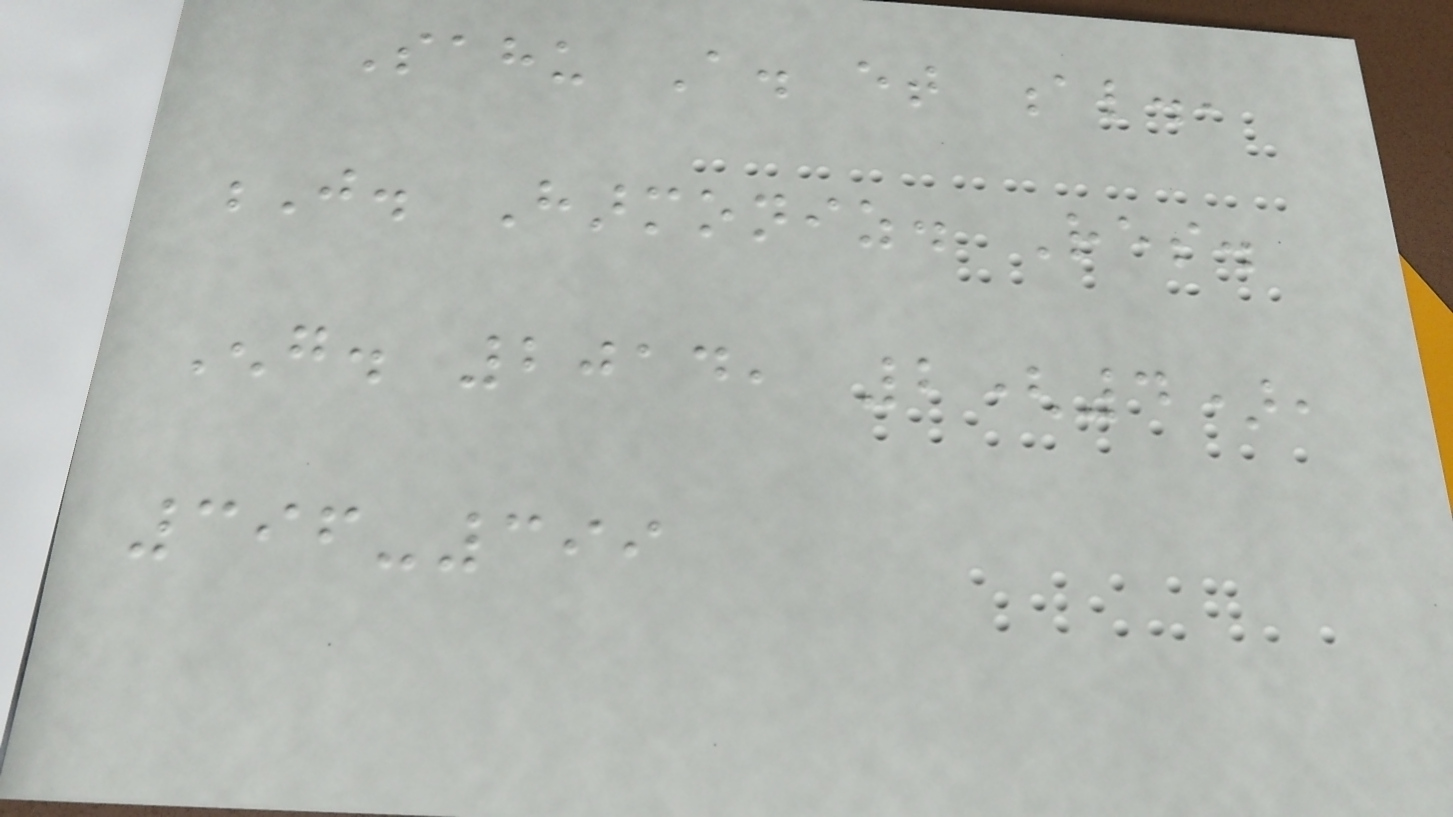Sahu A. et al.,
J. Harmoniz. Res.
Eng. 2014, 2(4),
396-399
